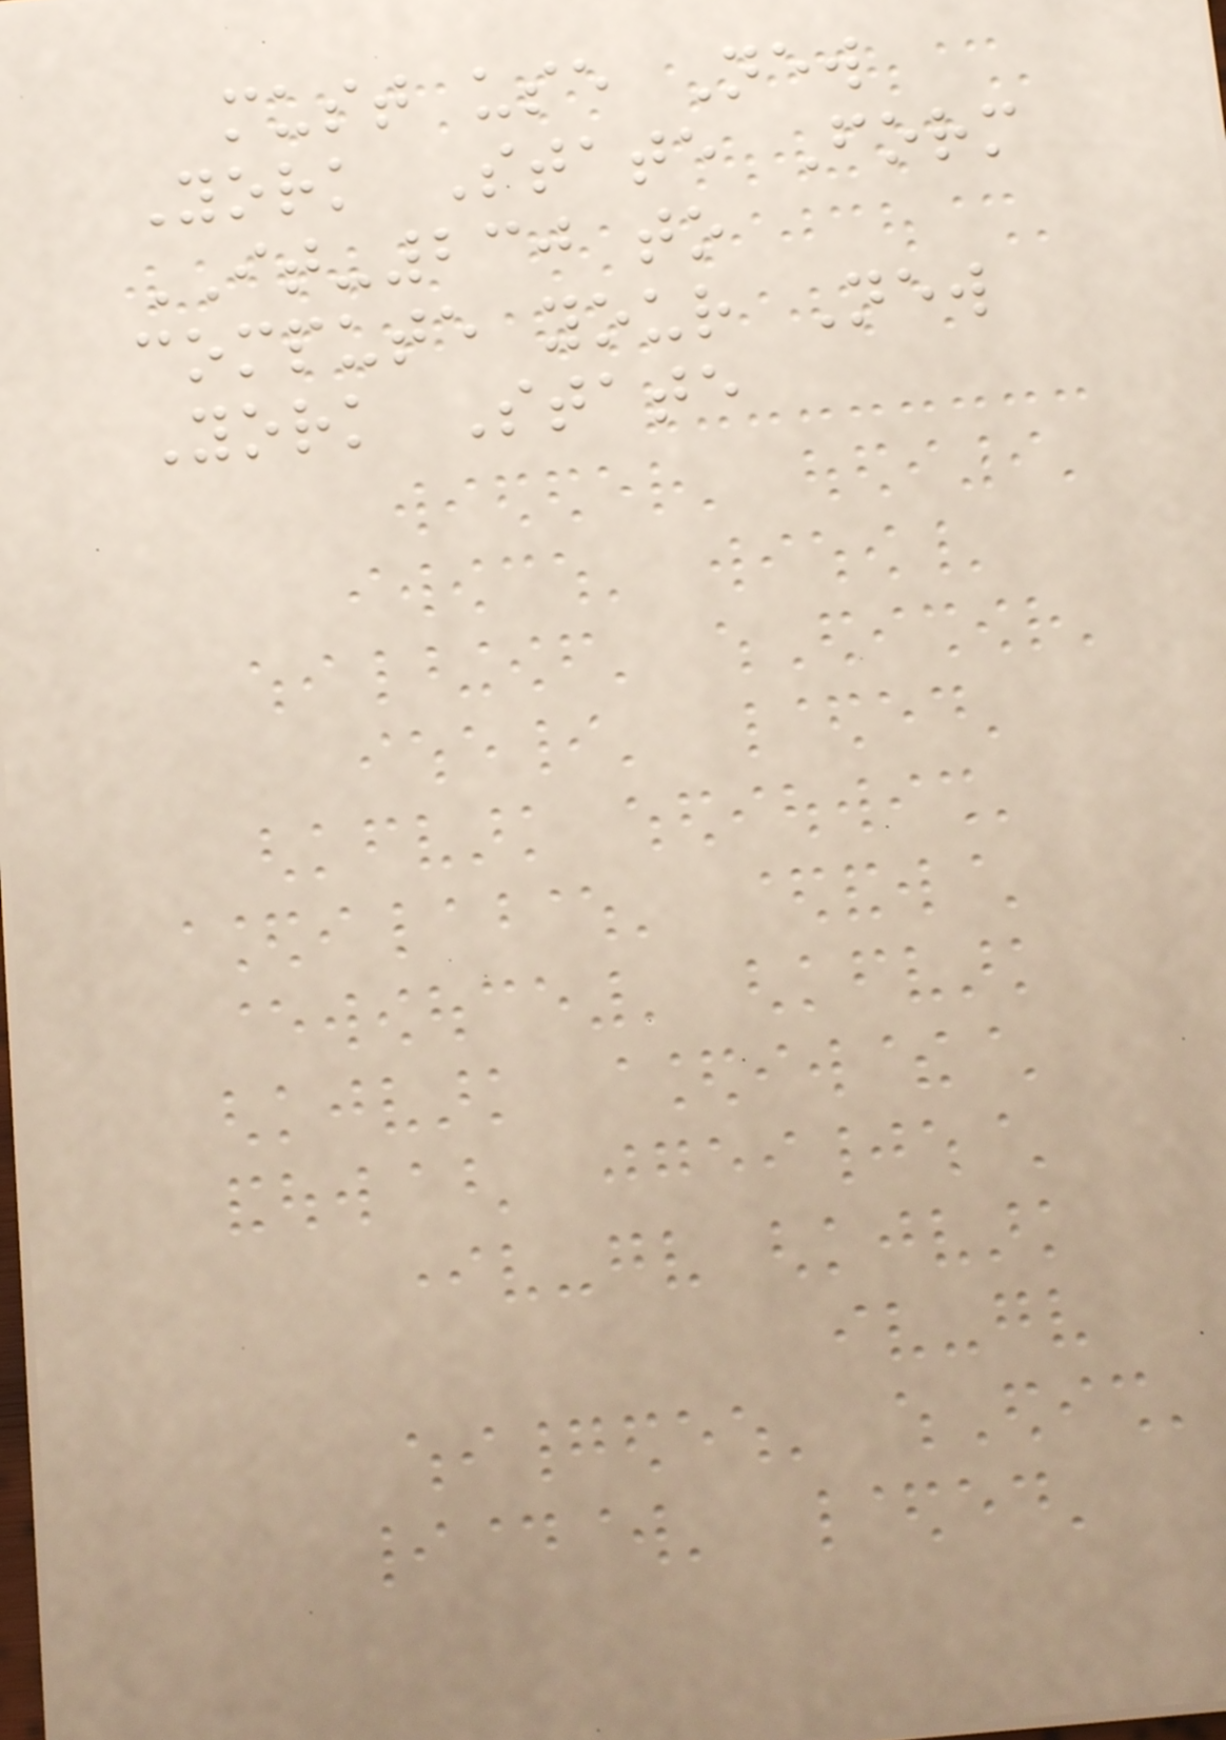must use New
York State Form
IT-230 to
compute your New
York State
